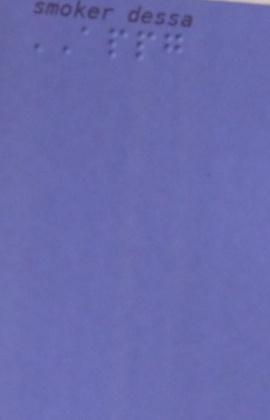APPG
